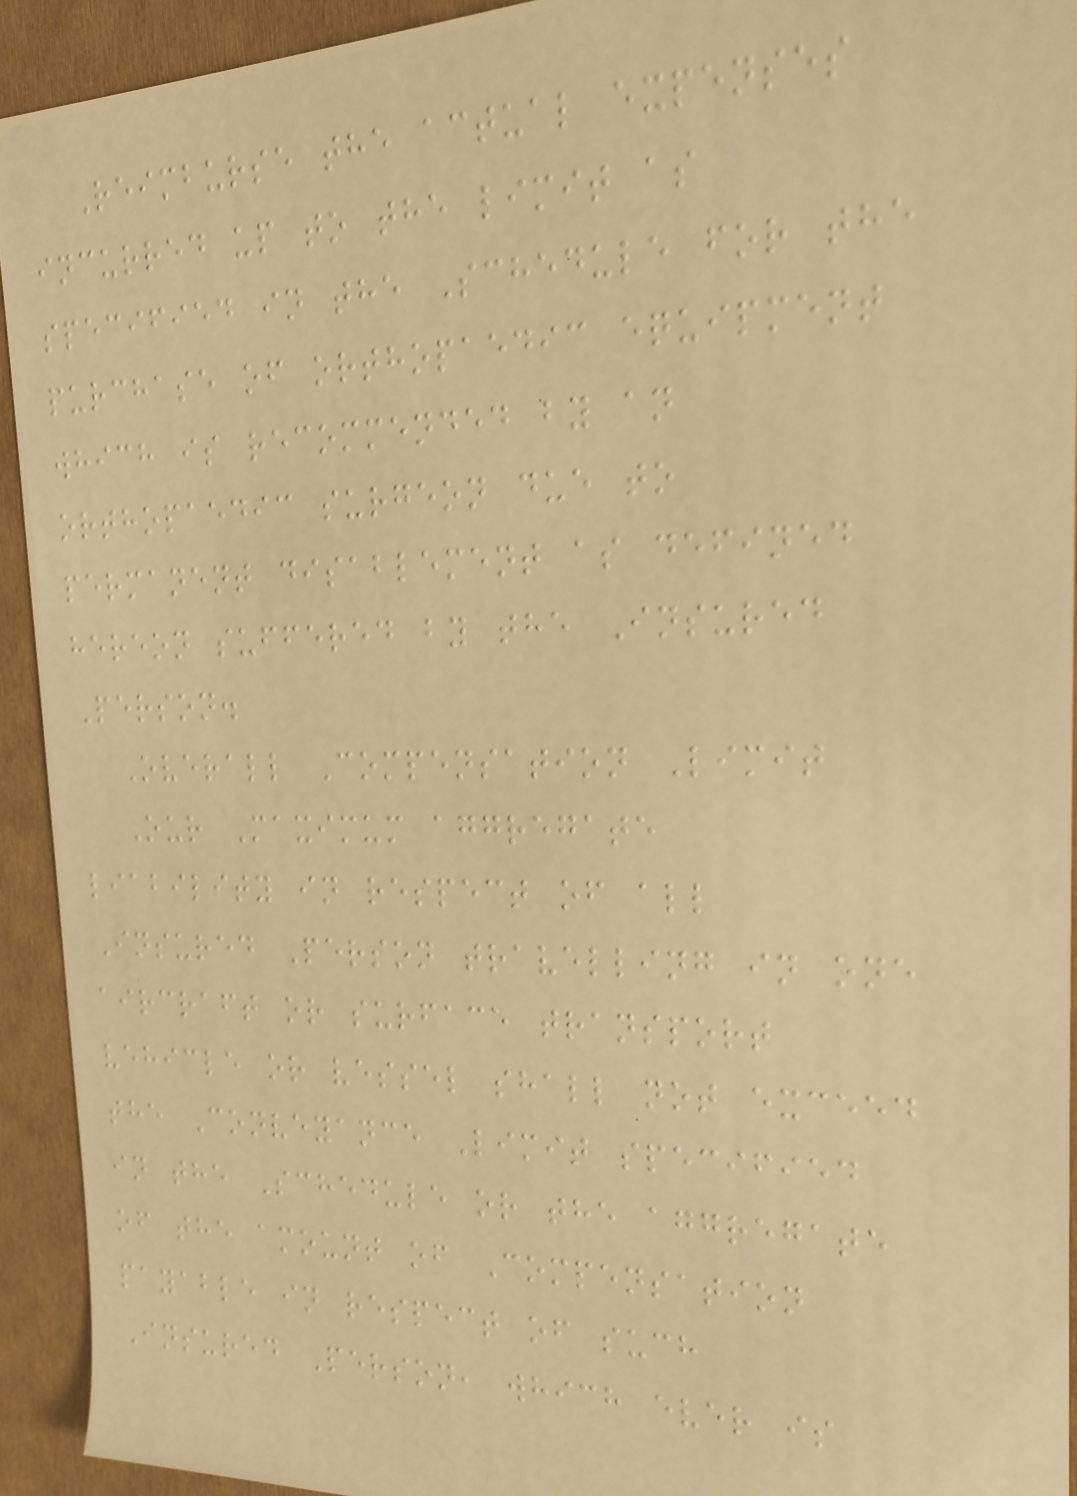Reimburse the actual expenses
incurred up to the limit as
specified in the Schedule for the
purchase of orthopaedic equipment
which is recommended by an
orthopaedic surgeon due to
permanent disablement as defined
hereon suffered by the Insured
Person.
Overall Compensation Limit
Our Maximum aggregate
liability in respect of all
Insured Person travelling in one
aircraft or surface transport
vehicle or vessel shall not exceed
the Conveyance Limit specified
in the Schedule or the aggregate
of the amount of Compensation
payable in respect of such
Insured Person, which ever is
